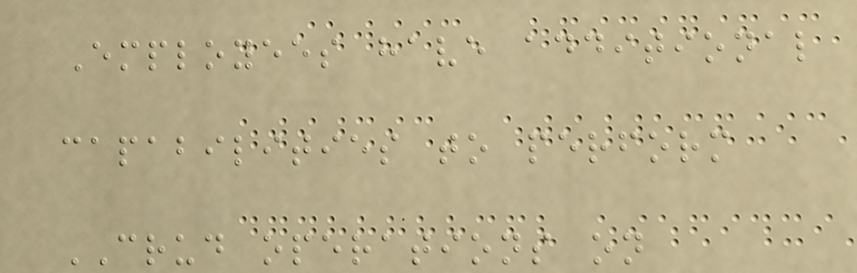Employees have additional
capabilities to perform
CRUD operations on
